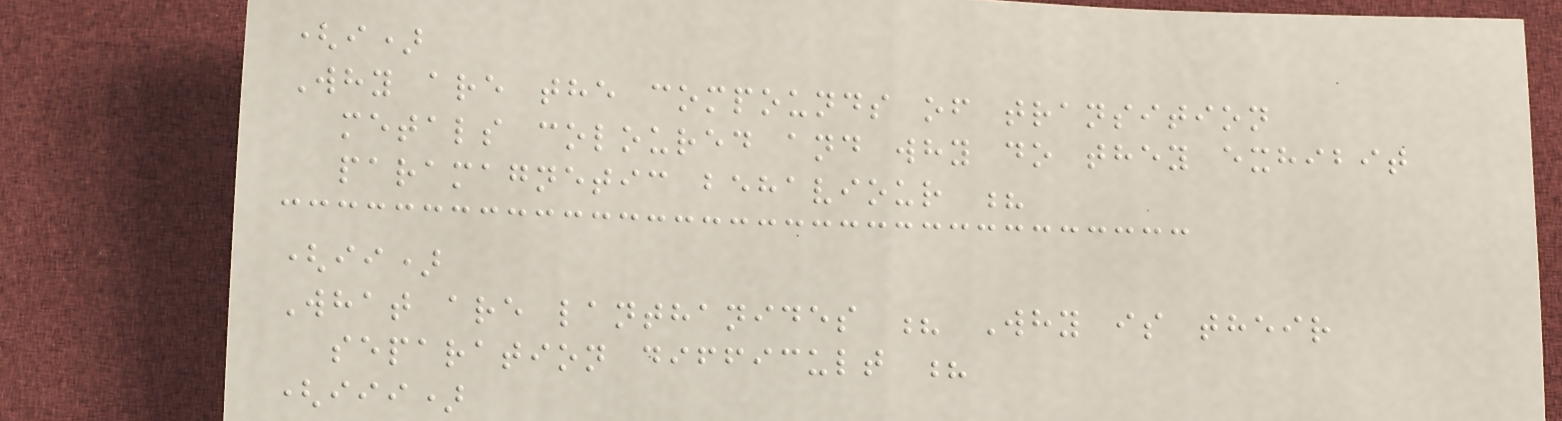(i)
Why are the compounds of transition
metals coloured and why do they exhibit
paramagnetic behaviour ?
(ii)
What are lanthanides ? Why is their
separation difficult ?
(iii)
